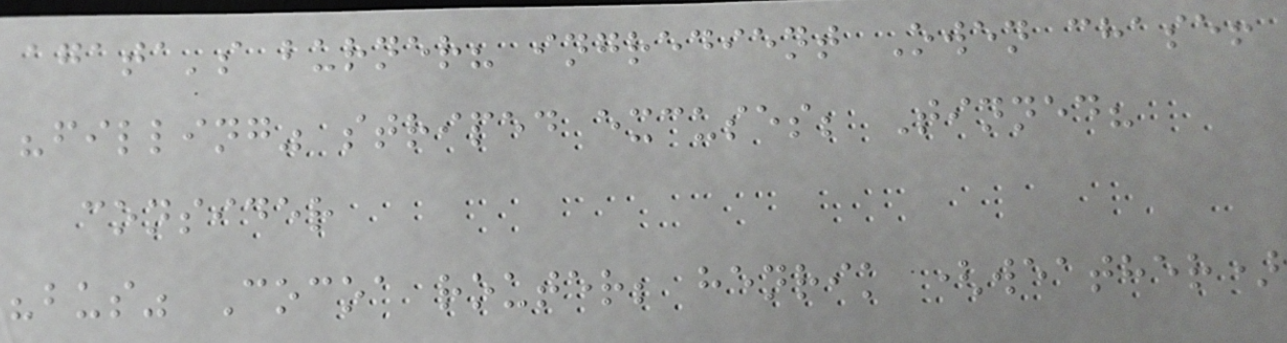agata's burner? ingredient Owen chase!
"filling" striped excuses; Tinned?
consider
"bus" Cocoa router; henrik (weather)
